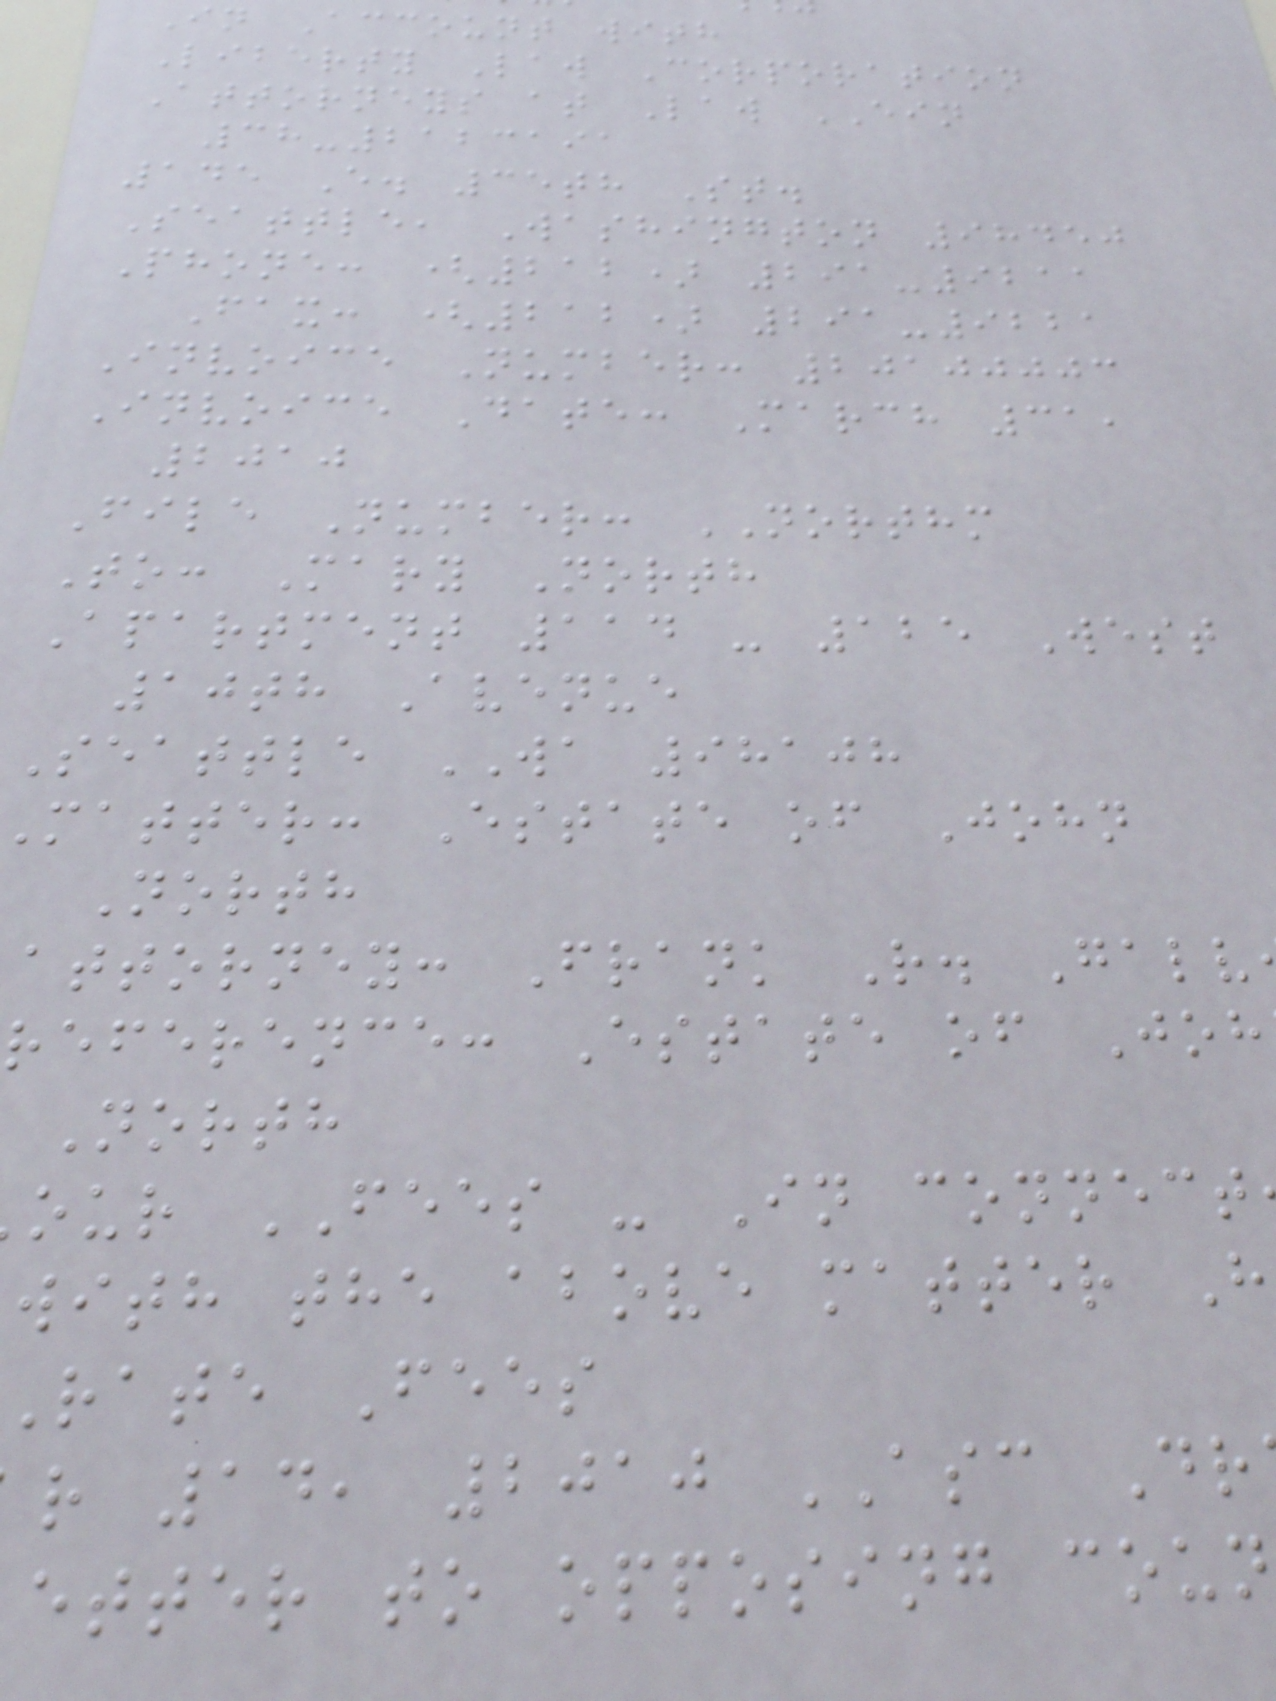In Account with
Liberty Law Corporation
Attorneys at Law EIN
38-2123191
145 E. 35th St.
Seattle, Washington 98450
Phone: (212) 291-9211
Fax: (212) 291-9221
Invoice Number: 20100003
Invoice Date: March 31,
2010
File Number: NORTHM
To: Mary North
Apartment 114 - 125 West
10th Avenue
Seattle WA 98108
matter: Estate of John
North
attorney: Frank R. Galv
reference: Estate of Joh
North
our FEES - In connect
with the above matter H
rate Fees
r 14, 2010 ASC Dr
etter to opposing coun
